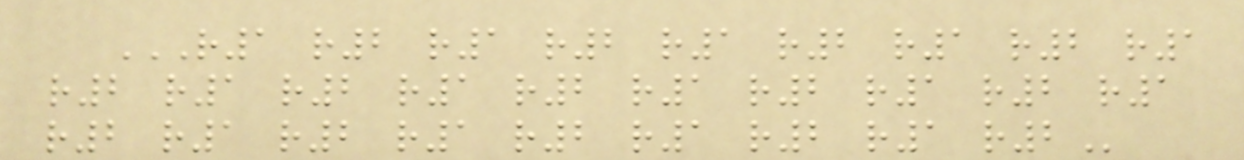R1 R2 R1 R2 R1 R2 R1 R2 R1
R2 R1 R2 R1 R2 R1 R2 R1 R2 R1
R2 R1 R2 R1 R2 R1 R2 R1 R2
